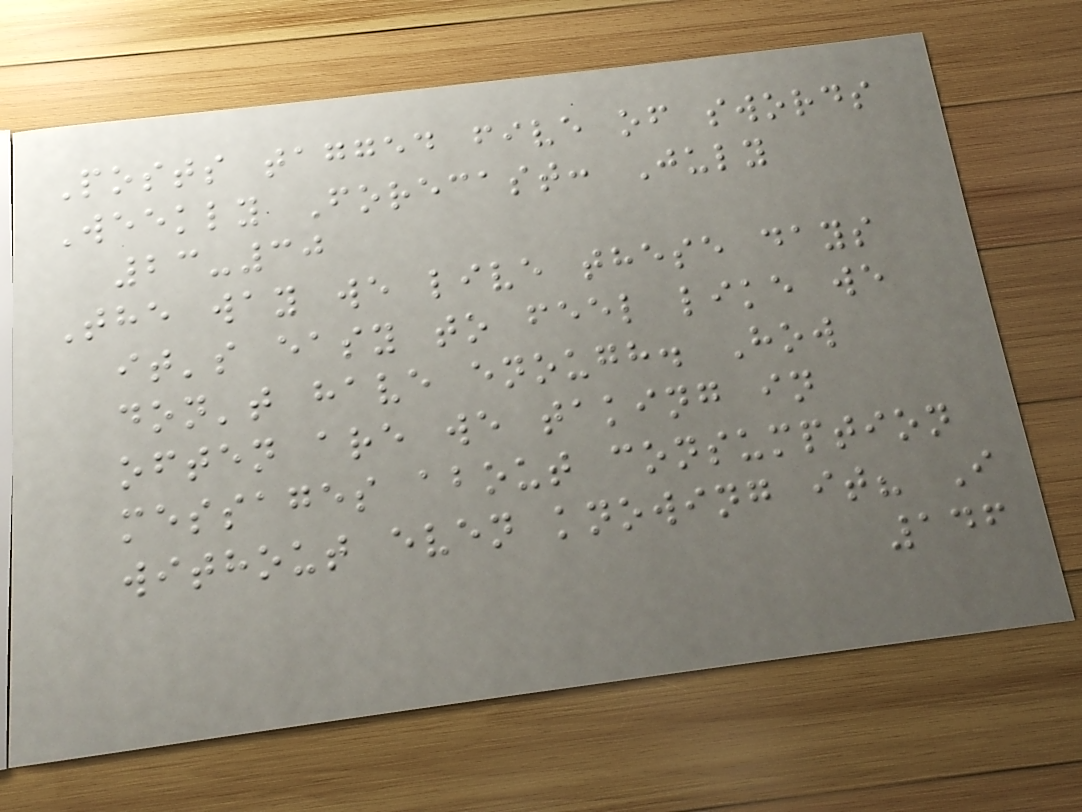Posts tagged five of swords
Weekly Forecast: July
23-30
The way we live these days
it's easy to feel like we
don't have enough. How
often are we taking in
messages about consumption
without even knowing it? I
146
